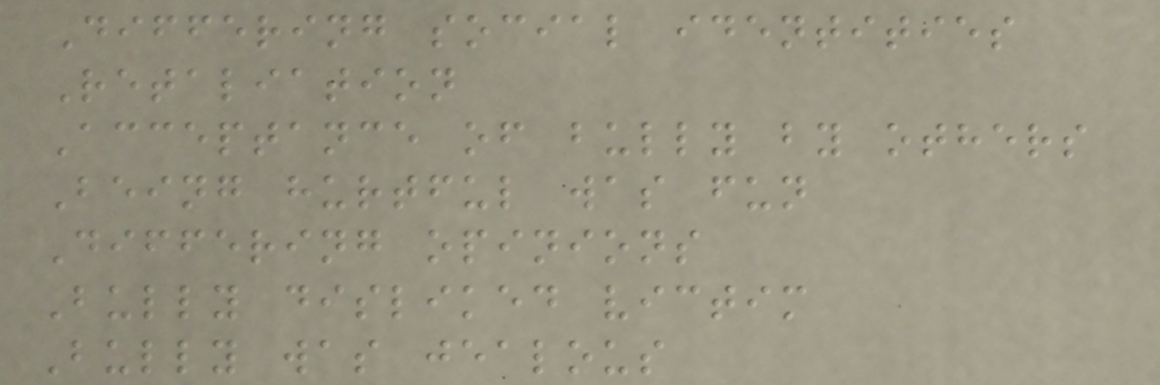Differing social identities
Retaliation
Acceptance of bully by others
Being hurtful was fun
Differing opinions
Bully disliked victim
Bully was jealous
